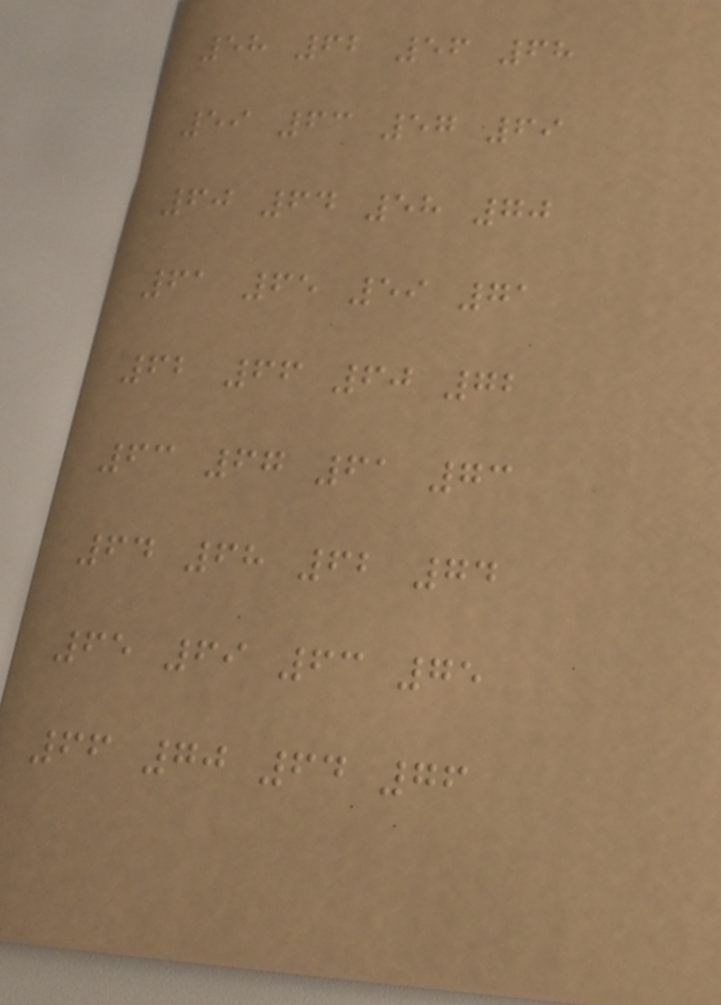58 62 56 68
59 63 57 69
60 64 58 70
61 65 59 71
62 66 60 72
63 67 61 73
64 68 62 74
65 69 63 75
66 70 64 76
